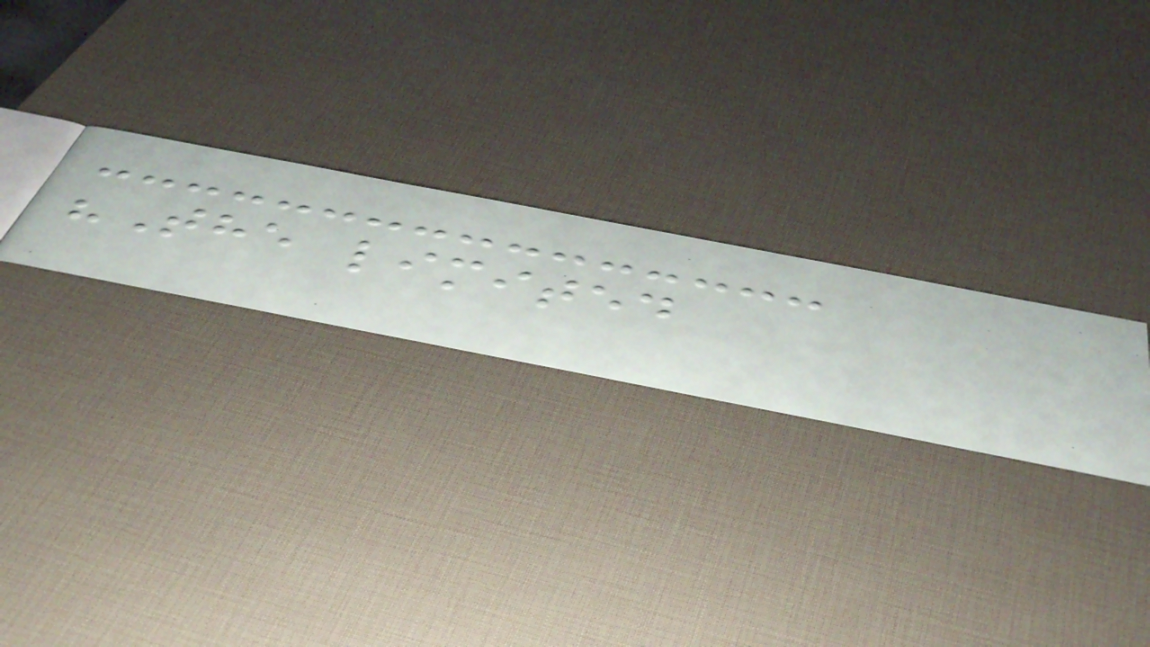"The limited
